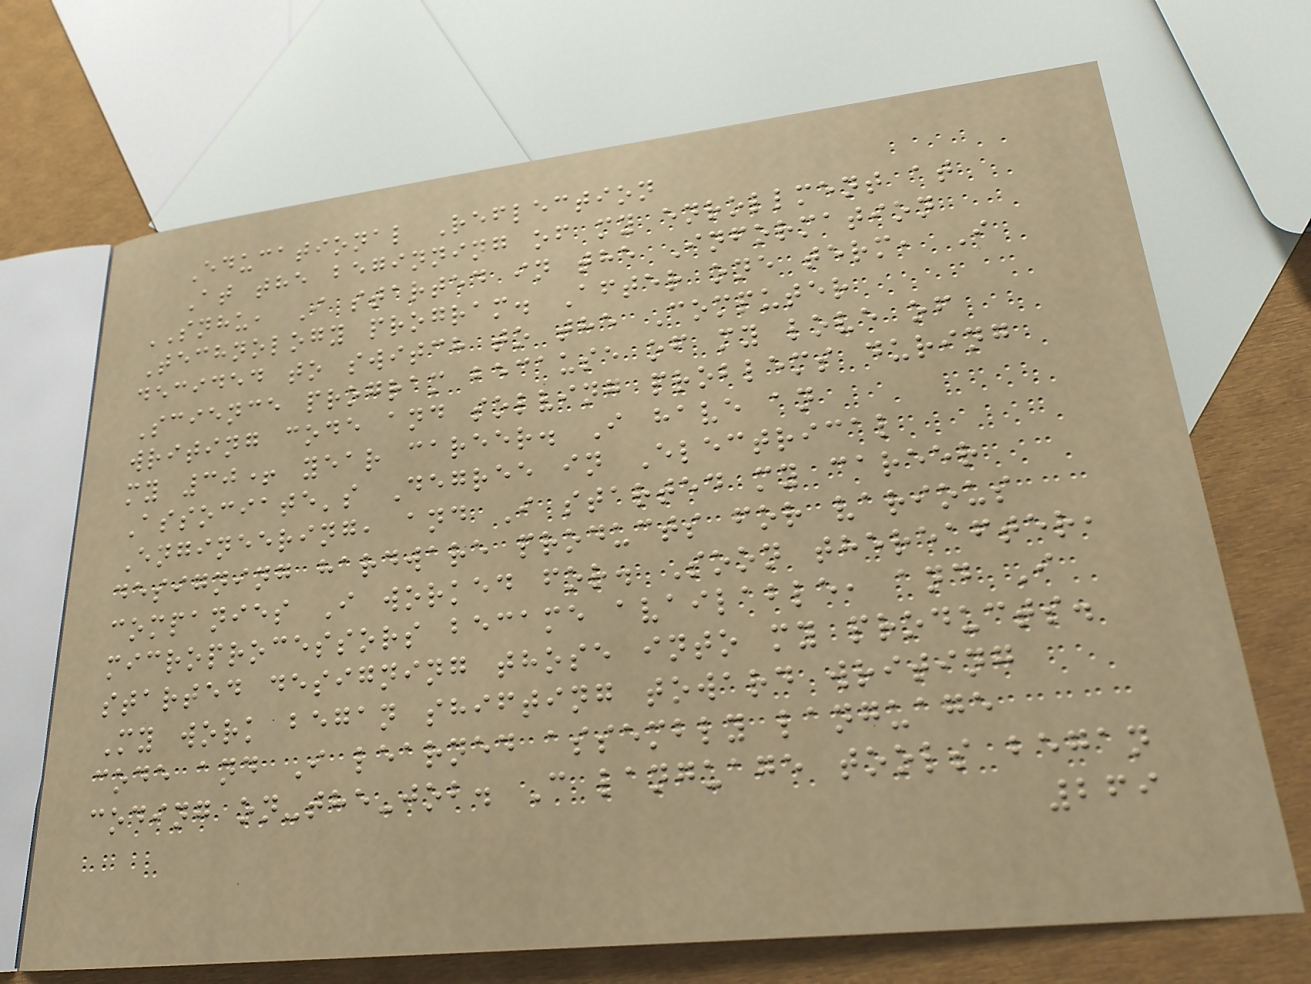Educational Reflection
At the beginning of my enrollment at
SNHU, I started in the Information
Technology program. After one term, I
decided to switch to the Computer
Science program because of my love of
writing code and solving problems during
my 30+ year career. I have an
Associate's Degree in Electrical
Engineering, and I started my career
designing hardware products for various
companies I worked for. Soon thereafter,
microprocessors became available, and I
started designing those into my products.
My work began shifting toward writing
code and I learned assembly language
coding on-the-job. C language tools began
269
